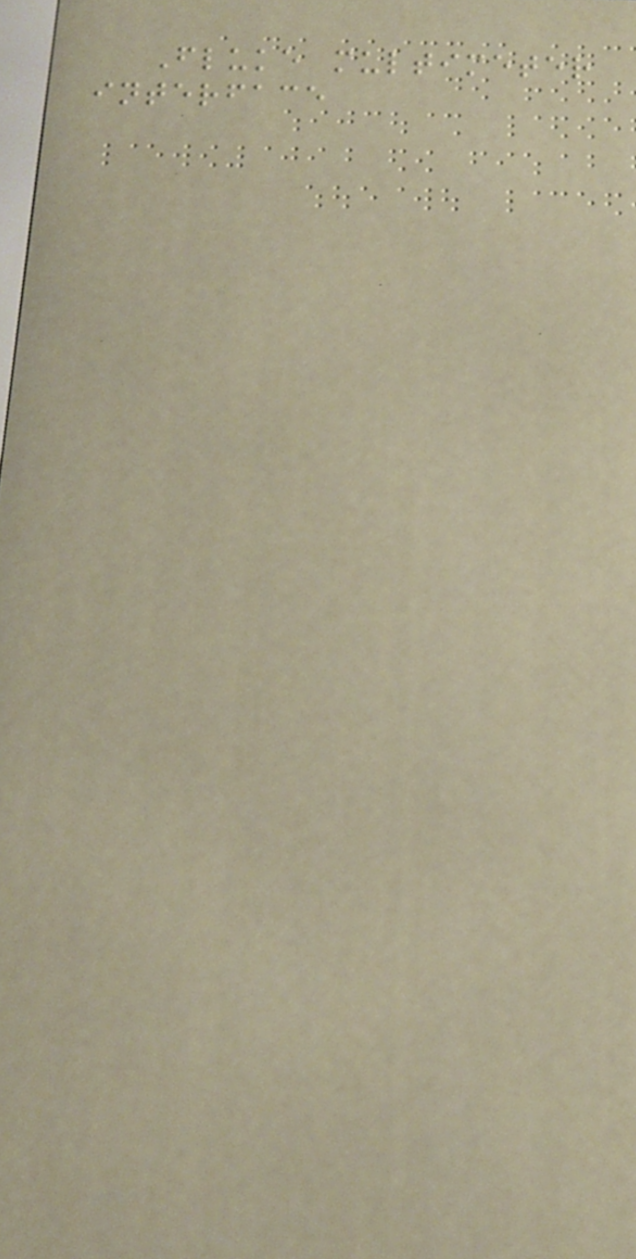Fluke multimeter
interface
